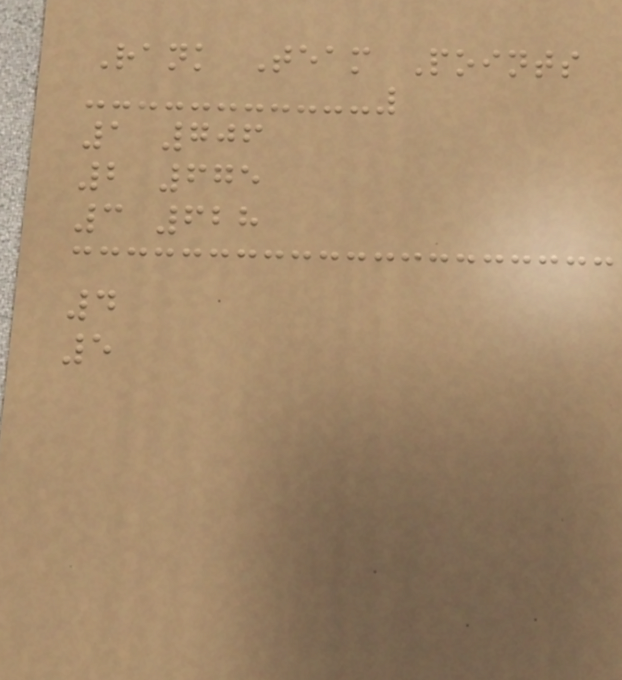Rank Team Points
1 706
2 675
3 628
4
5
